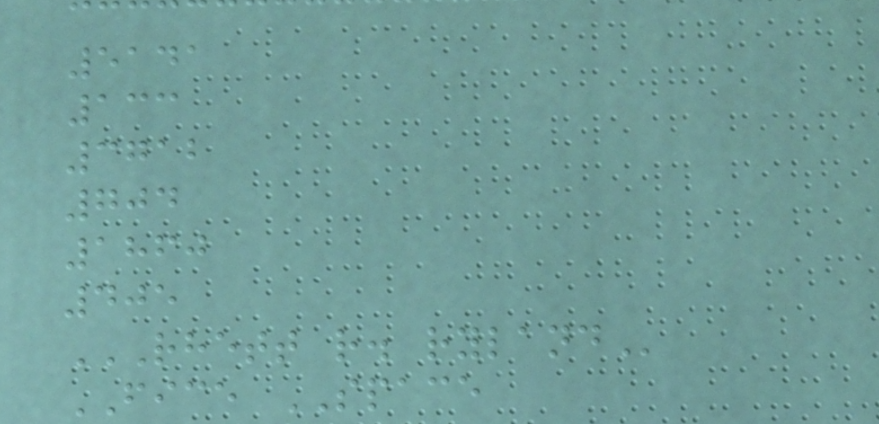5141
133
3712
704
1860
405
RHETT R. RYLAND
FICE SPACE
